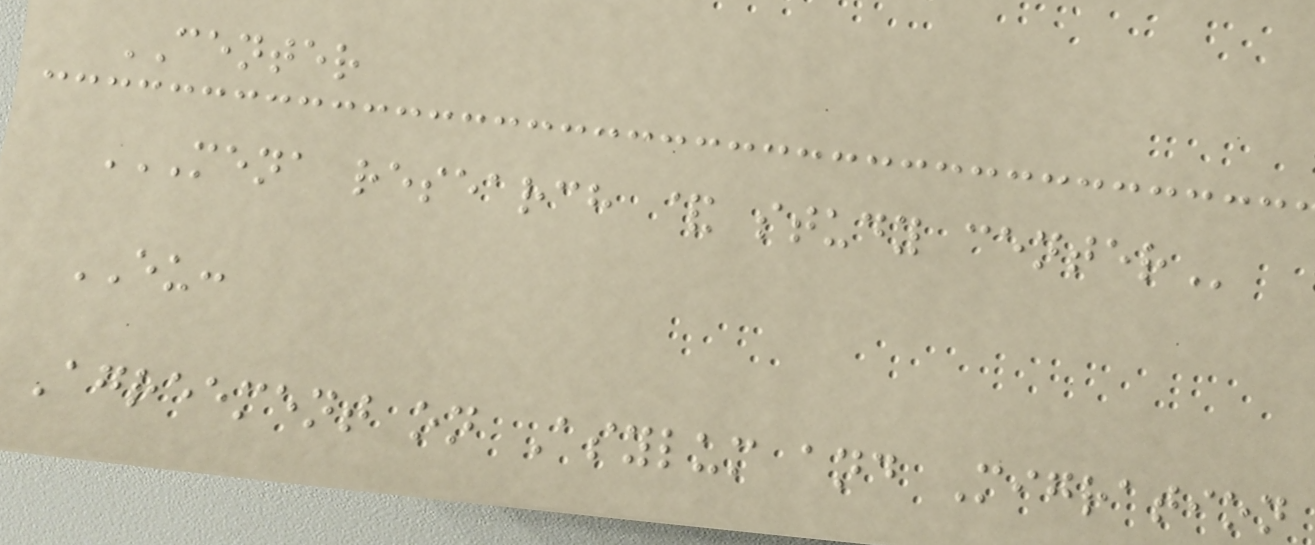CENTER
MENA RESEARCH & STUDY CENTER
EU:
Agreement on Asylum and Migration
